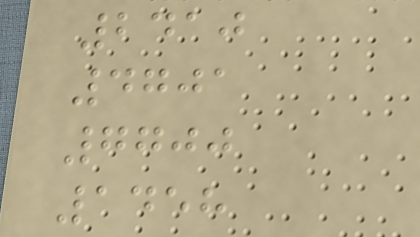2410
4701
7700
1458
